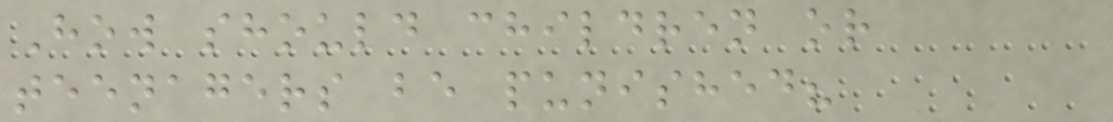How should children or
teenagers be punished?
